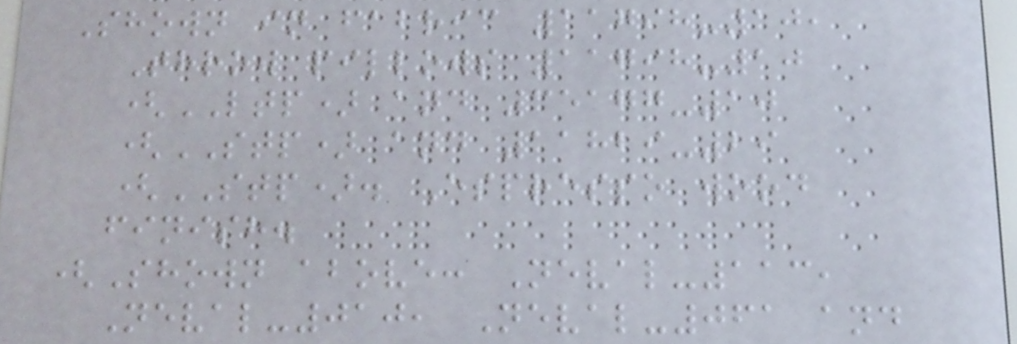Shown in fabric 11798-10,
Throw pillows 11798-10
(LTP) and 35177-10
(STP) and 11829-29
(STP). Espresso wood
finish.
(Shown above: Neval-113,
Neval-010, Neval-061 and
